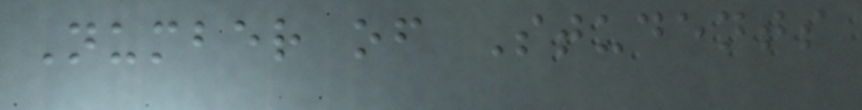Number of Students
